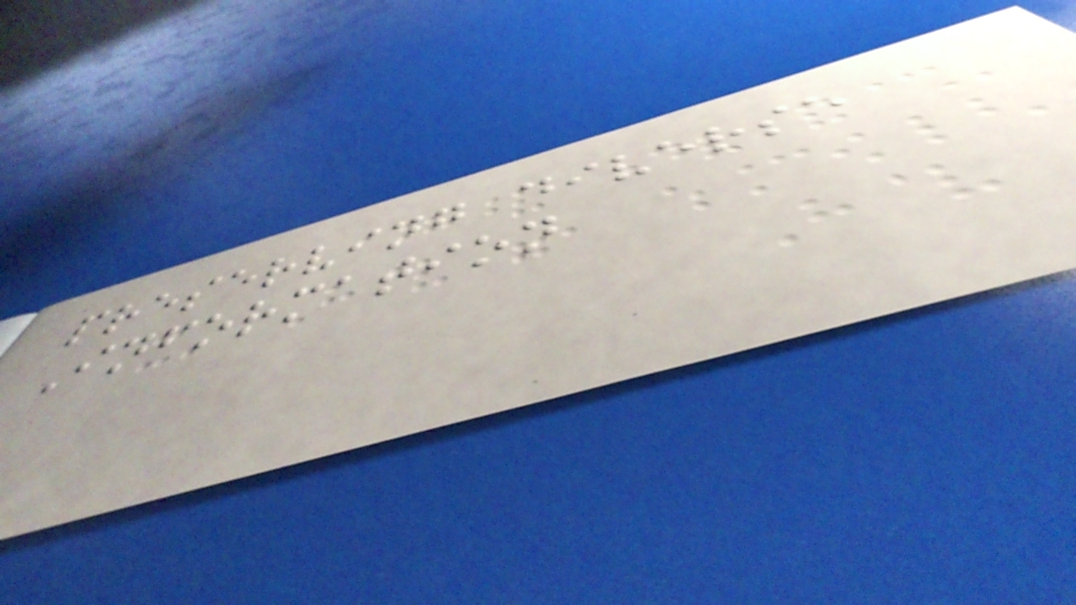preserving diverse
Information
